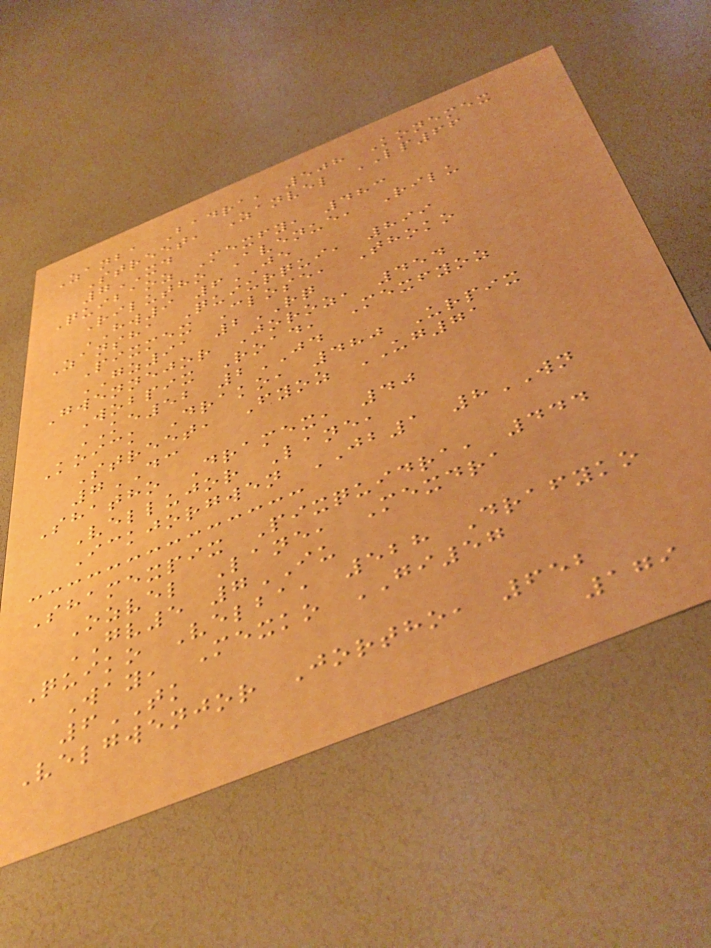Zanba Badra, 508 Konemex
Street, Zanvel LP66
7XD
Quibaoz Mexfy, 483
Rilutho Avenue, Rilu
HW9 6JE
Zansha Quiurqui, 899
Pixmex Close, Thoko
GZ91 2RQ
Gwennejor Joroz, 454
Wobpix Road, Mexfyoz
KE52 2JD
Koick Drako, 480 Urpix
Street, Fyoz UG71
7DC
Shatho Dramex, 40
Vellujor Lane,
Ickjorgwen JB1 8WN
Shamexpix Pixquidra, 444
Ozvel Lane, Mexdra
GV5 7IU
Quiko Velba, 528 Drafyko
Way, Mexko GI57
6TK
Velgwenjor Jortho, 652
179
